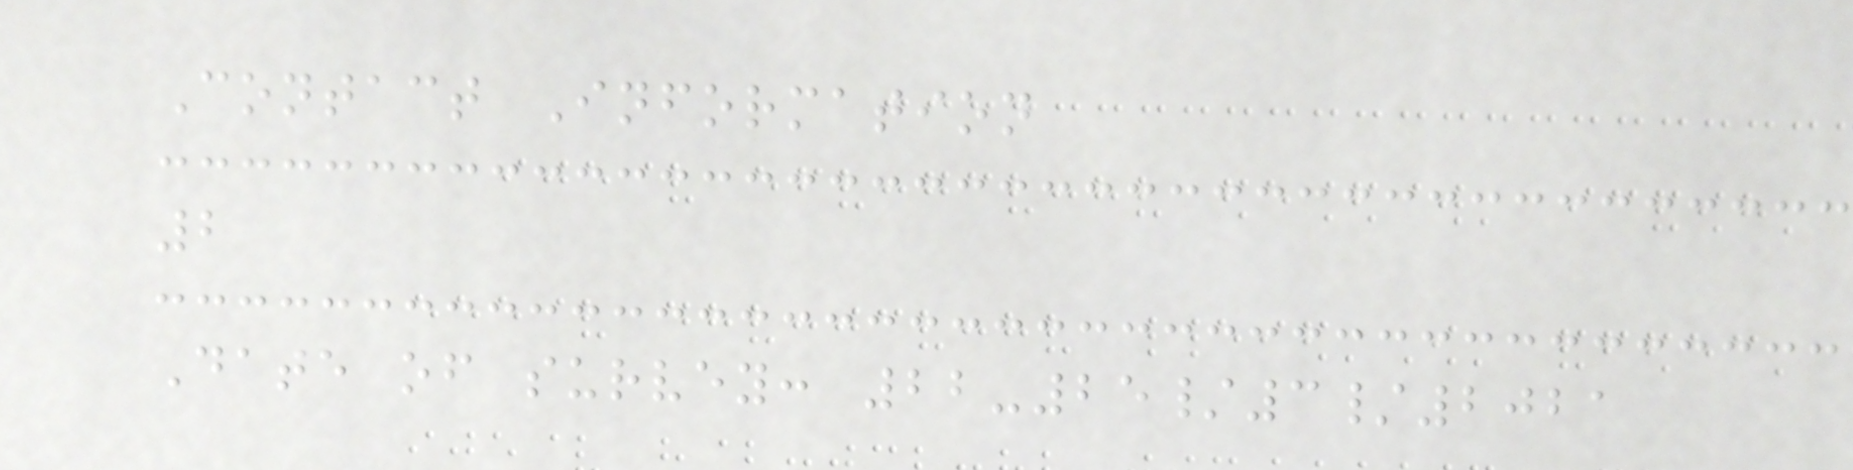Contact Information
2
Date of survey: 22-25/3/2021
